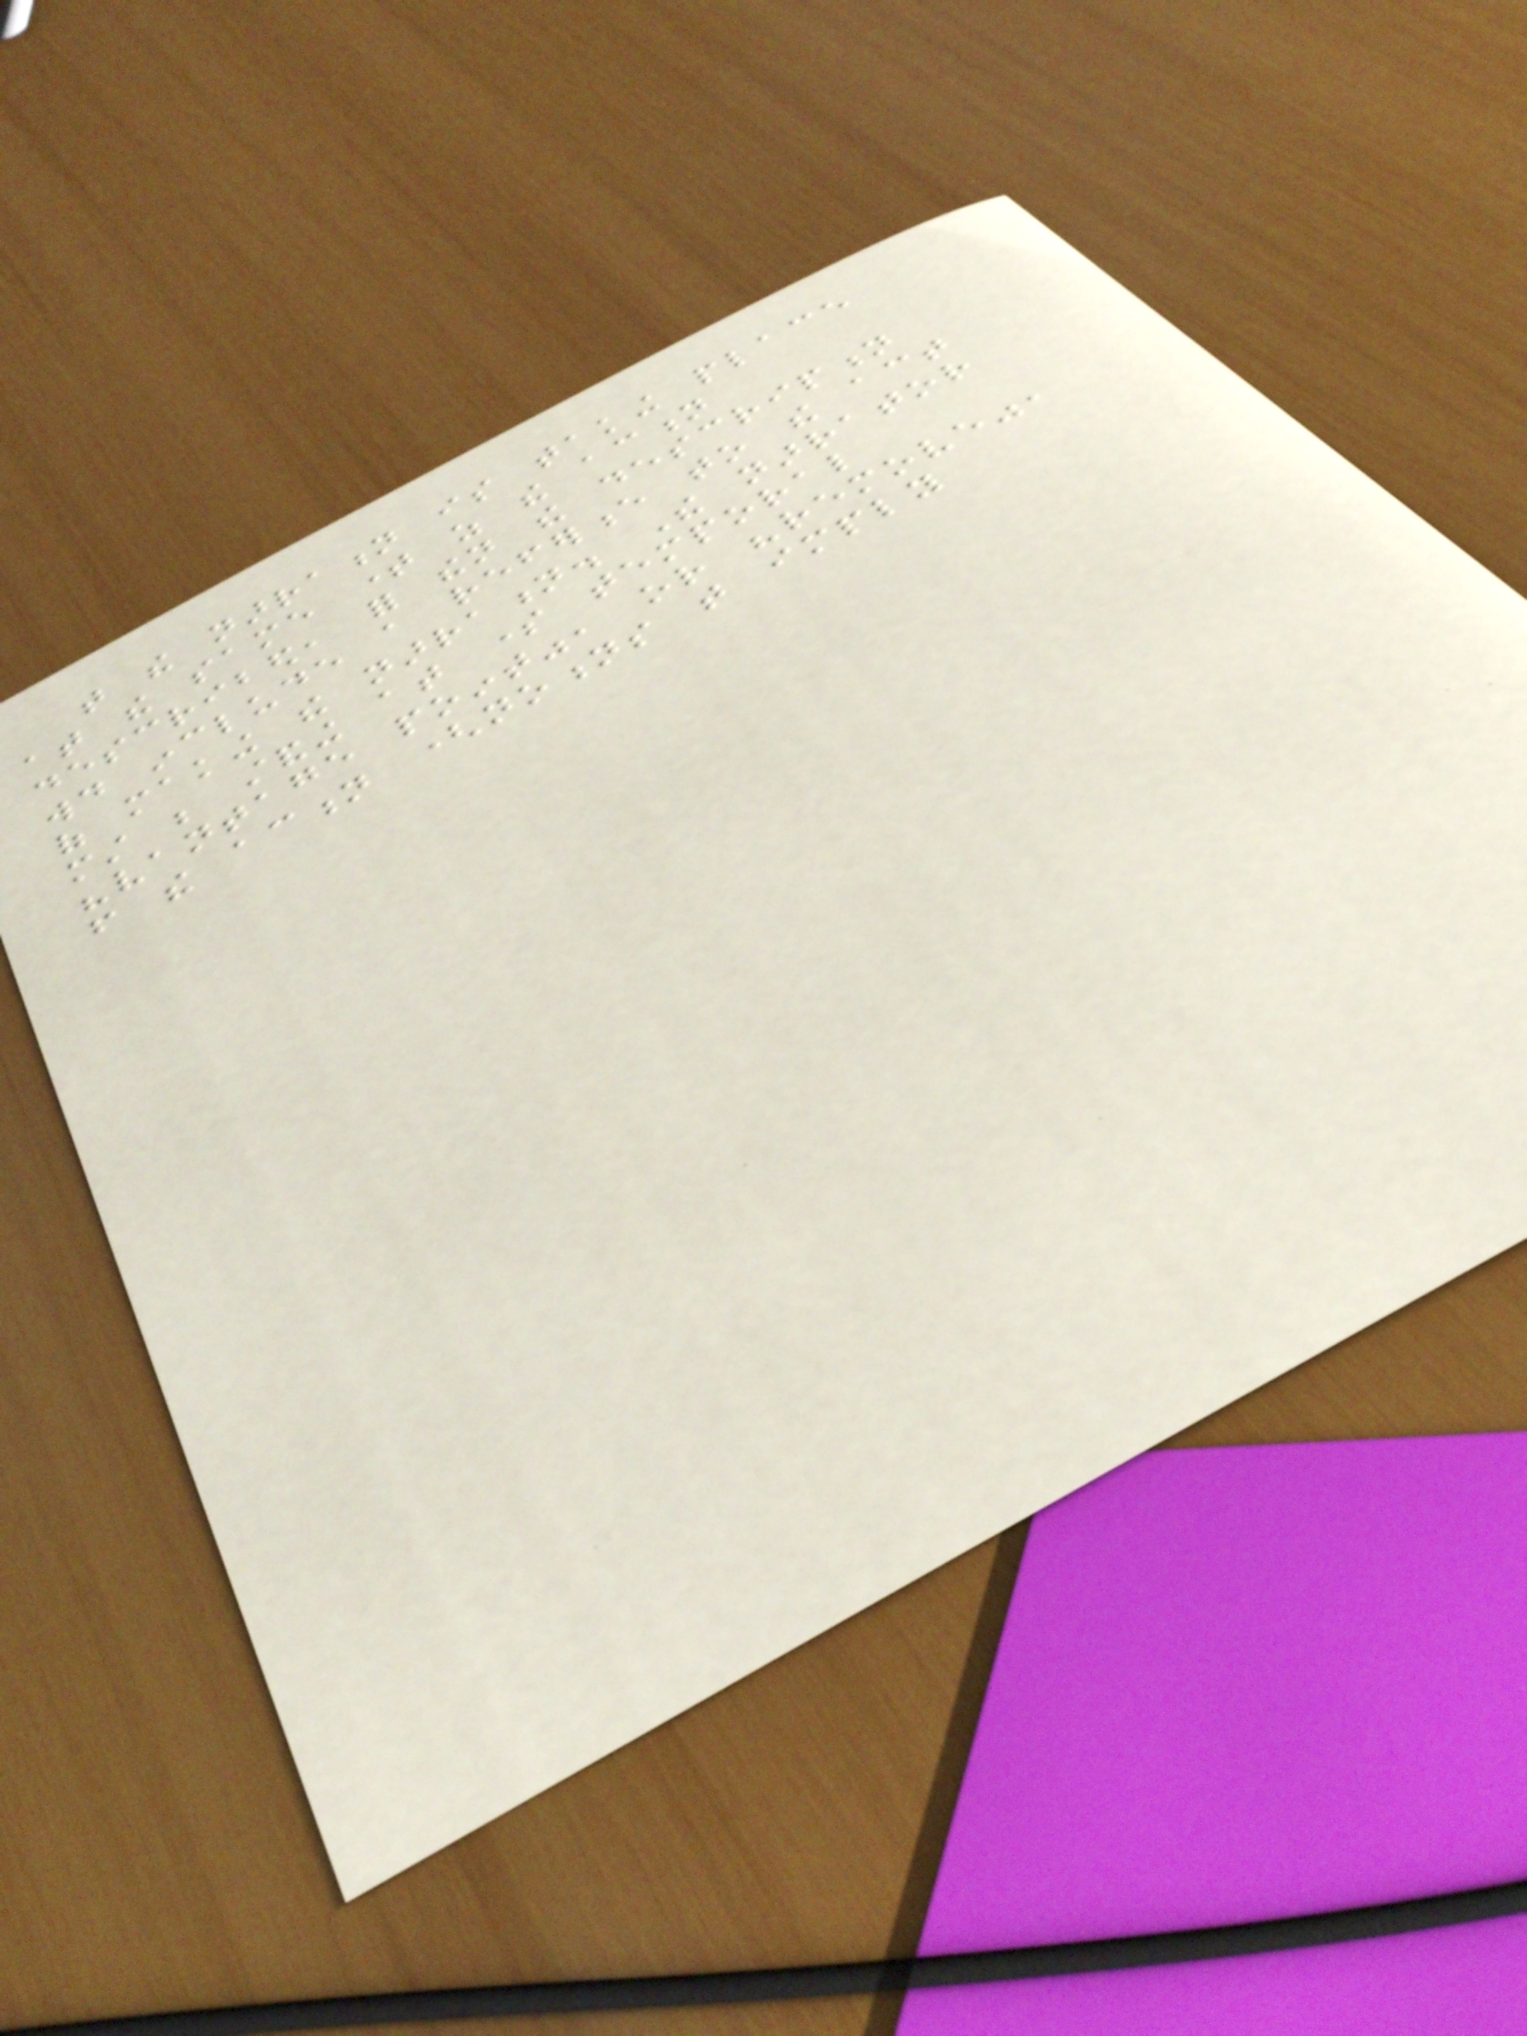that the narration is taking place
at the same time as the action
described, for then the description
would include a reference to the act
of making the narration. The narrator
must be standing at some temporal
"vantage point", or "remove",
from the action (notions that imply
